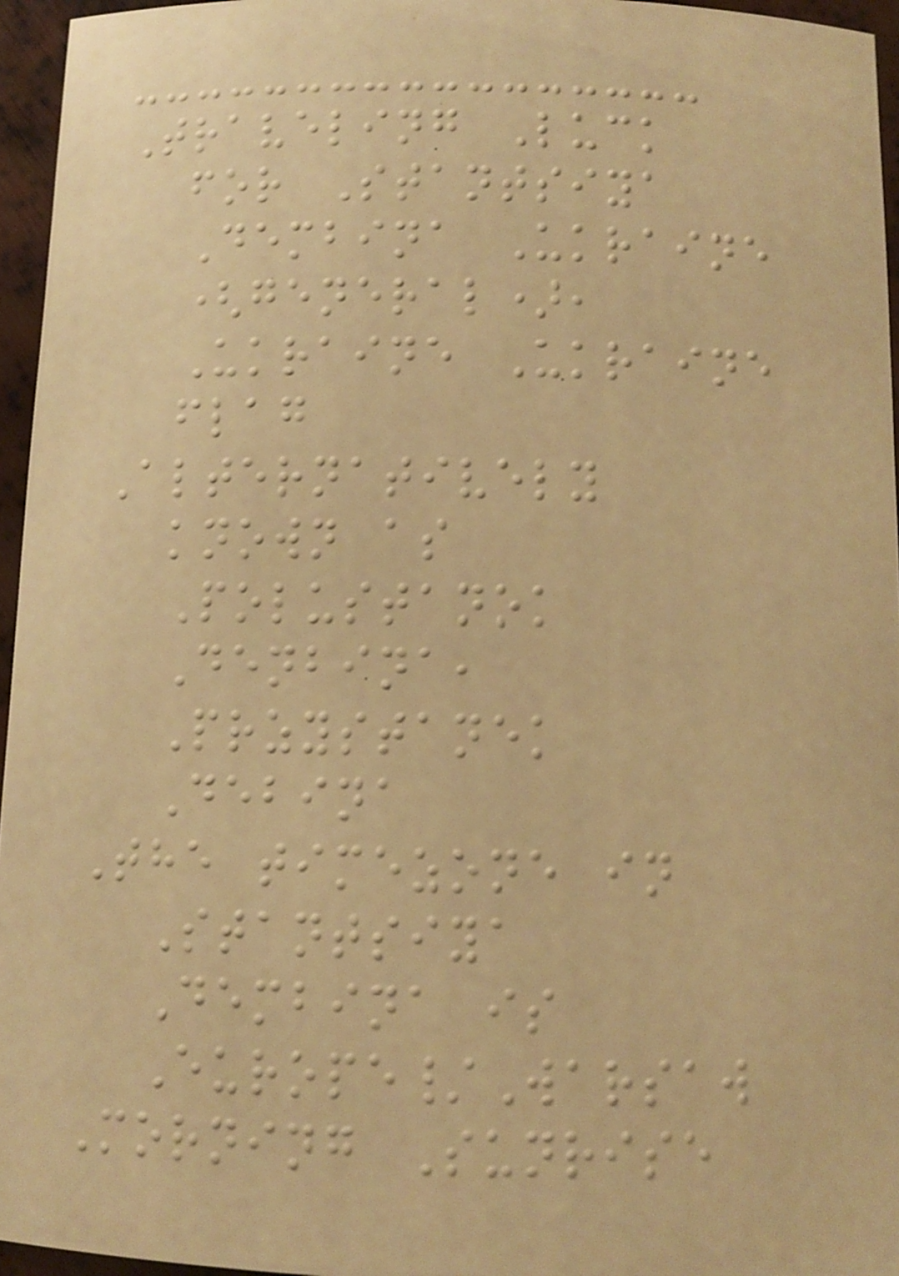Traveling Luck
for Stantsiya
Dembina Ukraine
(general),
Ukraine Ukraine
flag
Alternatively
known as
Polustanok
Denbina,
Przystanek
Debina
The timezone in
Stantsiya
Dembina is
Europe/Warsaw
Morning Sunrise
